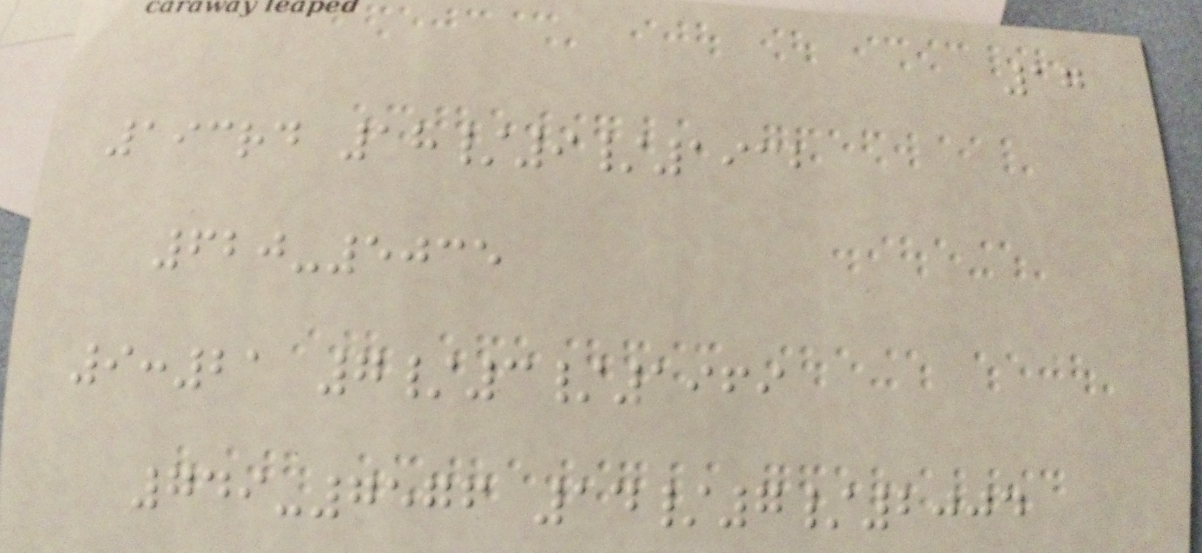17
193rd 18/9/1932
620-5035
9:21 7/3/1969
749-7576 14/7/2004
